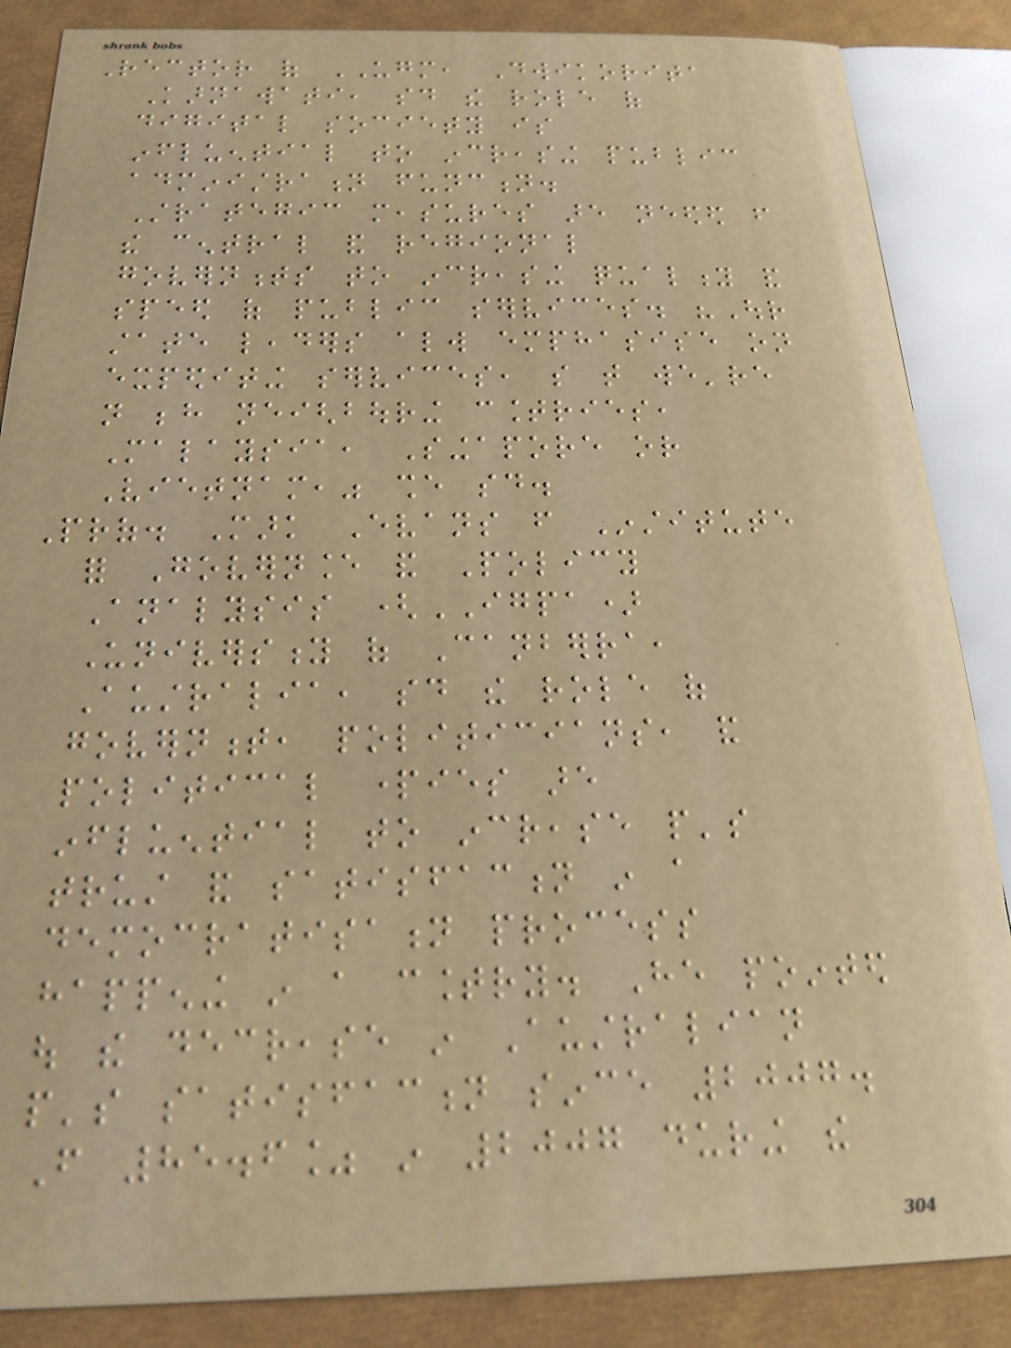Rector of UGM, Dwikorita
Karnawati, said the role of
digital society is
influential to increasing public
administration function.
Strategic measures are needed from
the central and regional
governments to increasing quality and
speed of public services. "Our
state leaders always emphasise on
expediting services, so that we're
not behind neighbouring countries,
Malaysia, Singapore or
Vietnam," she said.
Prof. Mark Evans from Institute
for Governance and Policy
Analysis (IGPA)
University of Canberra,
Australia, said the role of
government, politicians, and
political parties are
influential to increase people's
trust and satisfaction in a
democratisation process
happening in a country. He pointed
out the decrease in Australian
people's satisfaction since 2007.
From 85.6% in 2007 during the
